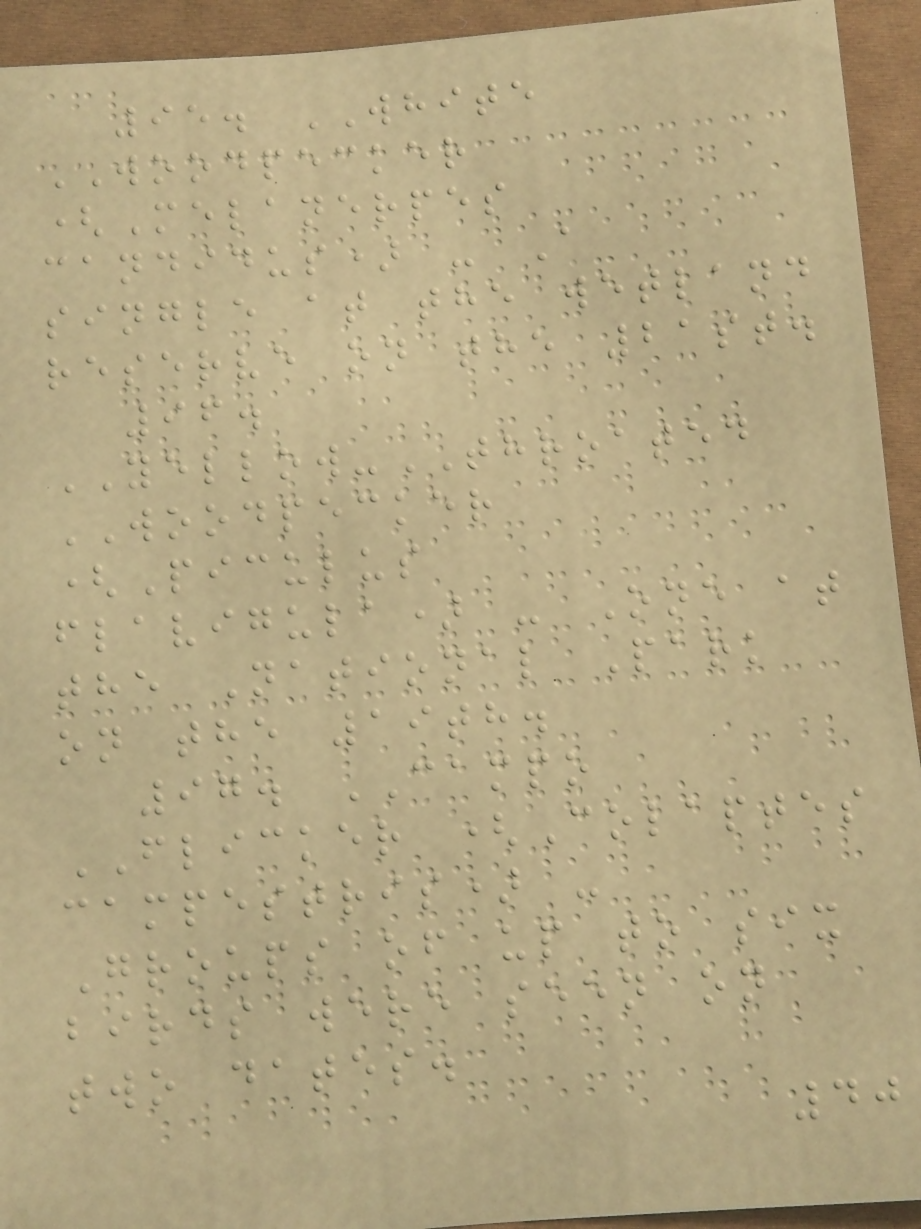95. WHITE
WOODPECKER
(Melanerpes
candidus) - A
single at the wetland
reserve on the 21st.
96.
YELLOW-THROATED
WOODPECKER
(Piculus
flavigula) - One at
the National Park
on the 19th.
97. CAMPO
FLICKER (Colaptes
campestris) -
Groups of up to six
birds were seen on
two dates.
40
